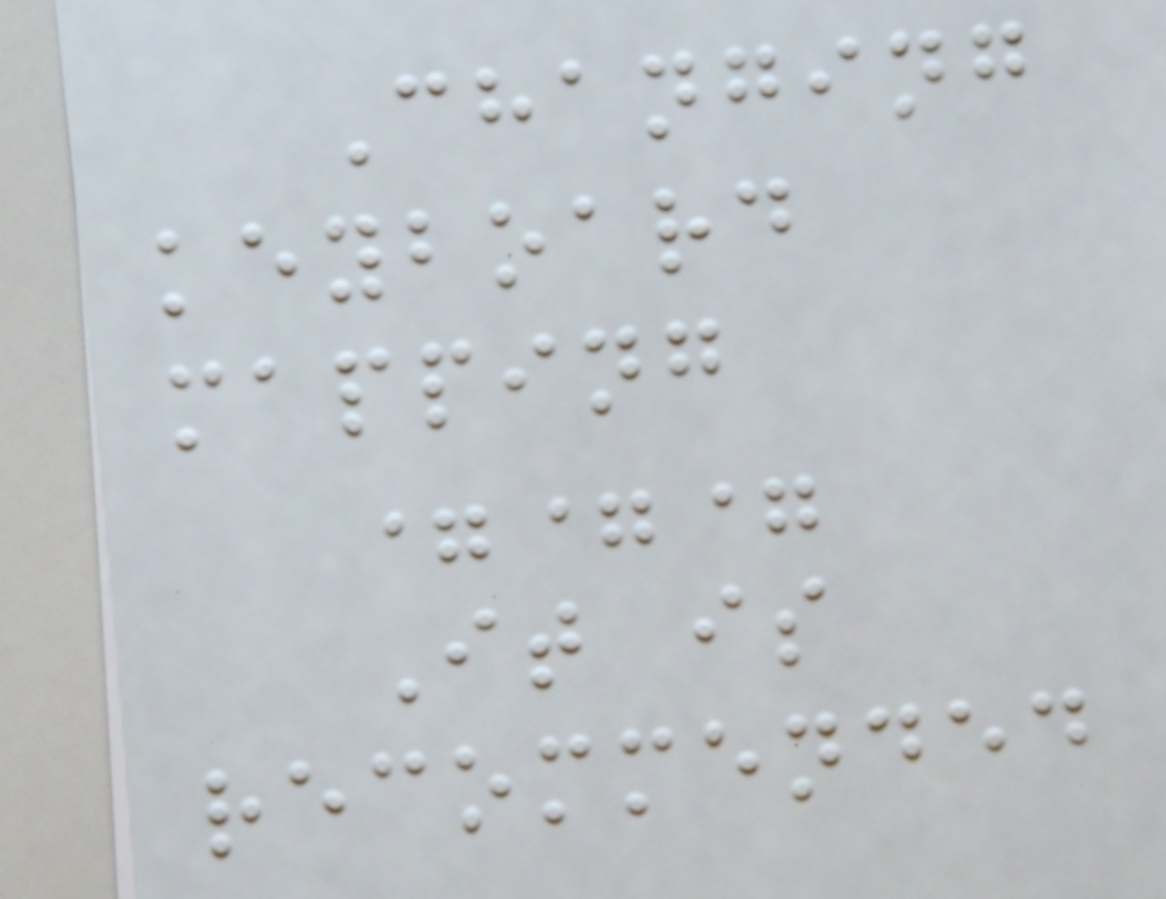Changing
keyboard
mapping
===
It is
recommended
